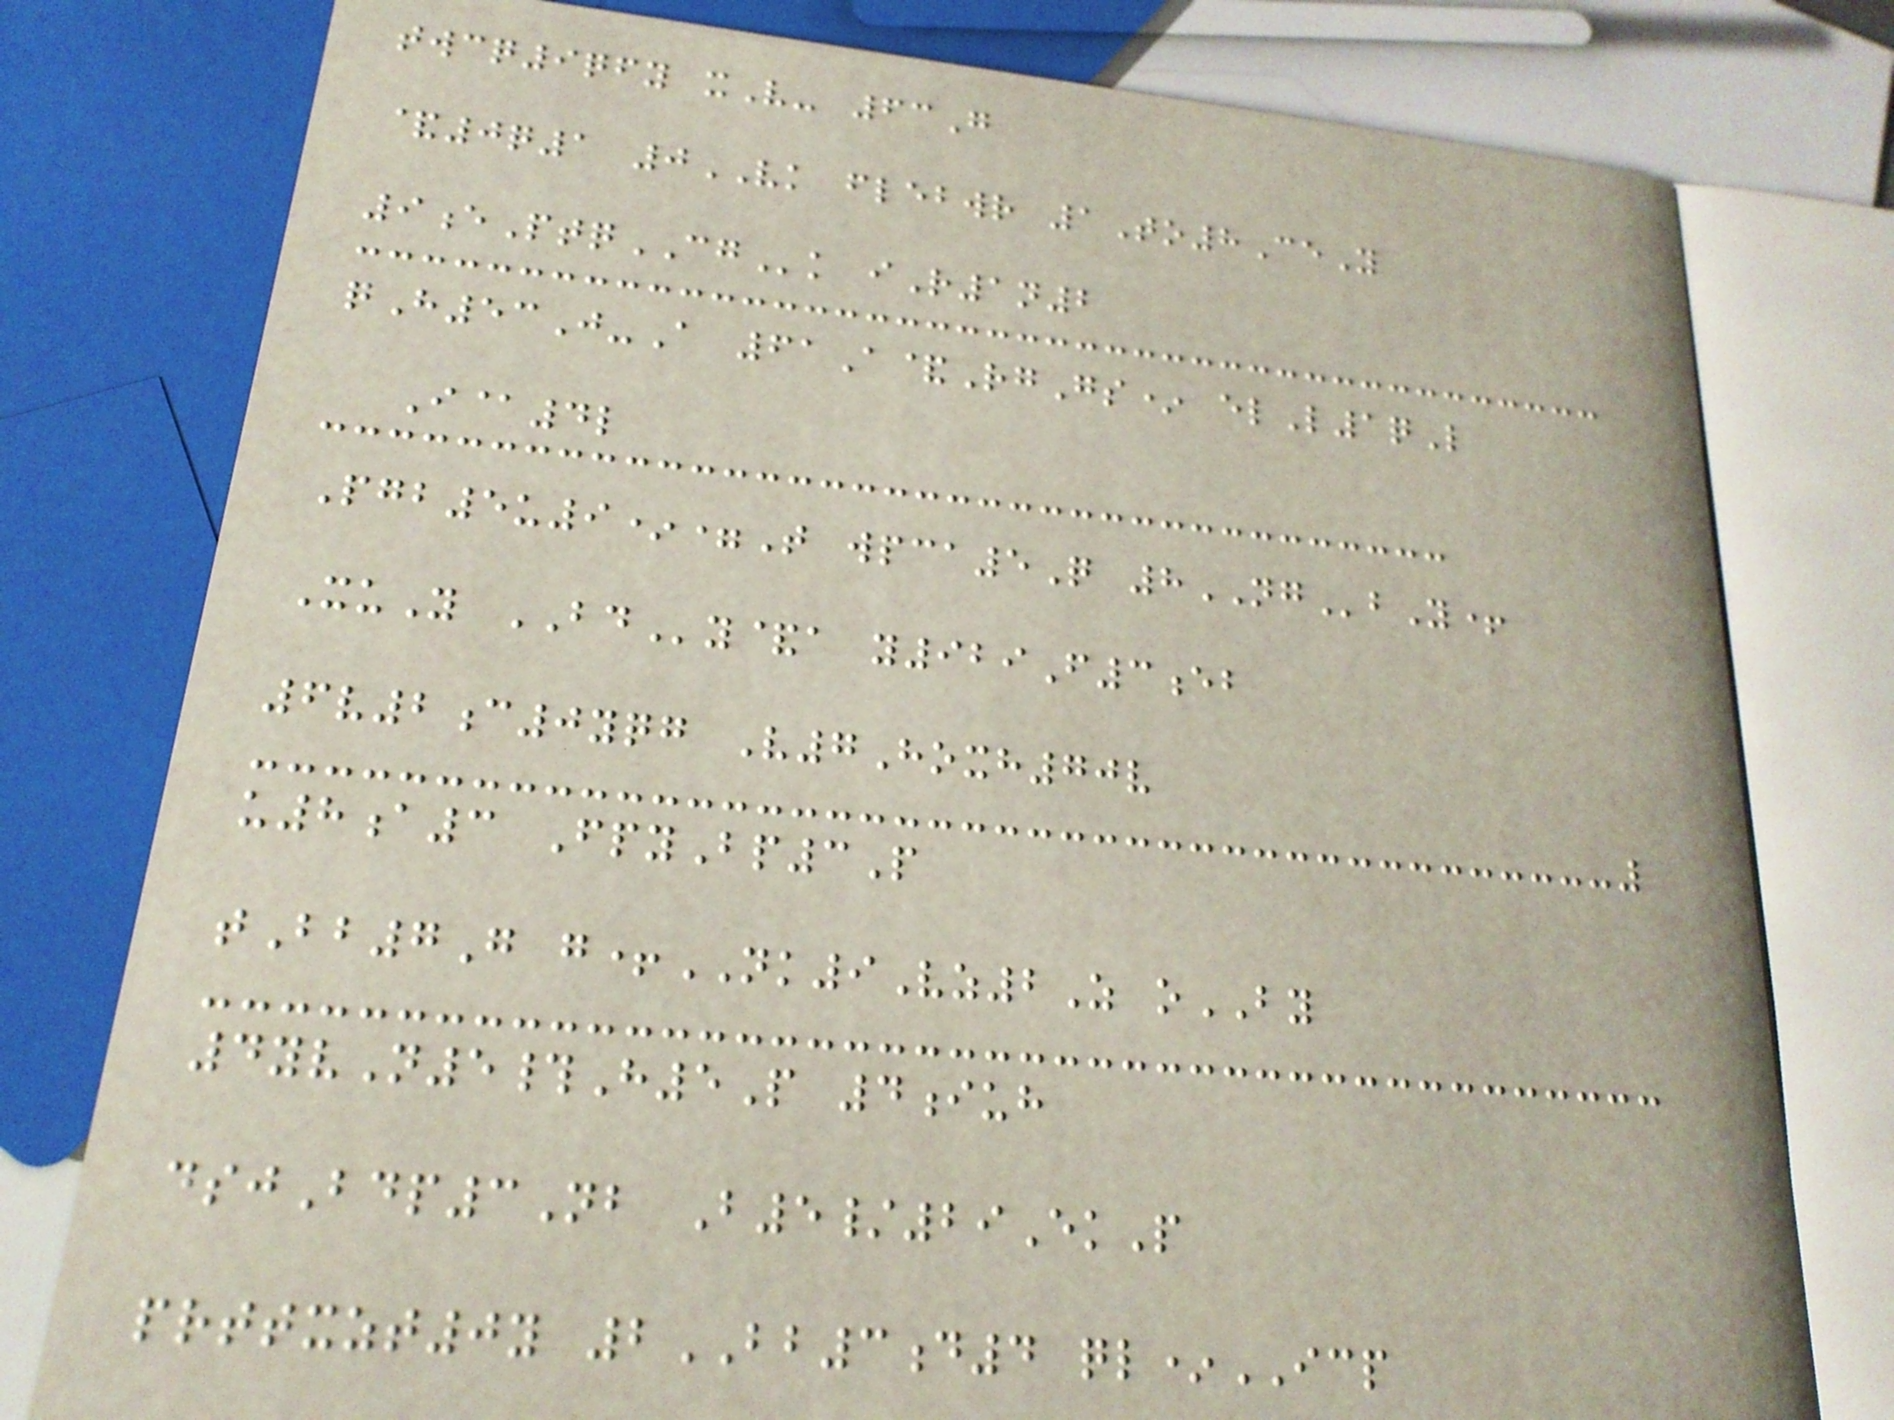twcq9qfy xV- 63G
&0q1 0VK flebwr 1To8CeY
9ePtqCGk iR1n2
qH53J-A 61A&RgGs* elL1qL
I@4l
Pgb5u9*=T wpca5Q 8NGbY+
XuY BDy&a y929F3eb
6v2c0yqg V7Hoxh70v
u8a3 FpyBp3P
tBb7G g+NK9Vz2Z oBY
4yvN5#H5P 4iuh
dsjBdp3Nb B5/29EkP
prttxzt0y 2BB3d4 ql*ICP
